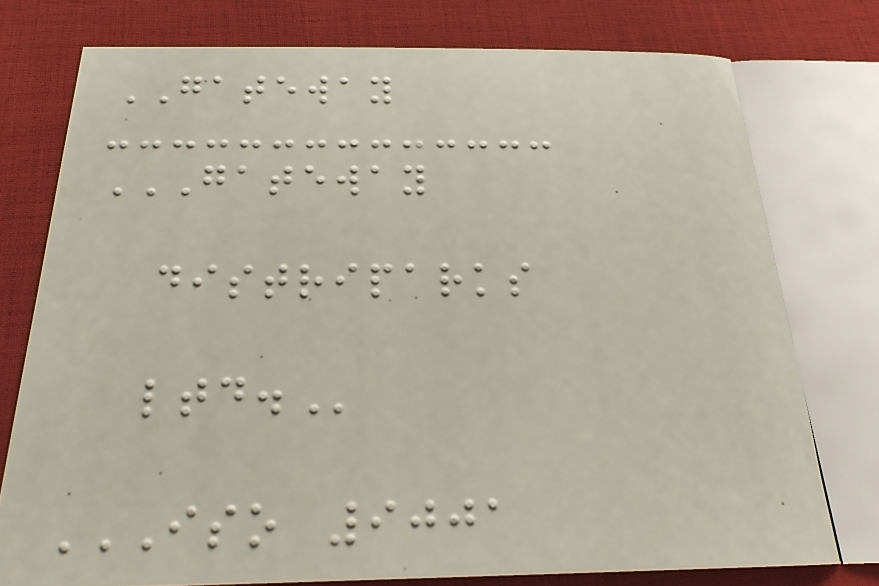GATEWAY
GATEWAY
DISTRIPARKS
LTD.
ISO 9001
